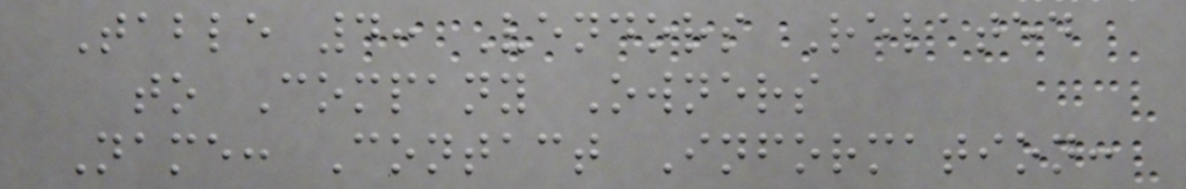Table 4: Vendors Related
to Company Owners
Name: Contact Information:
